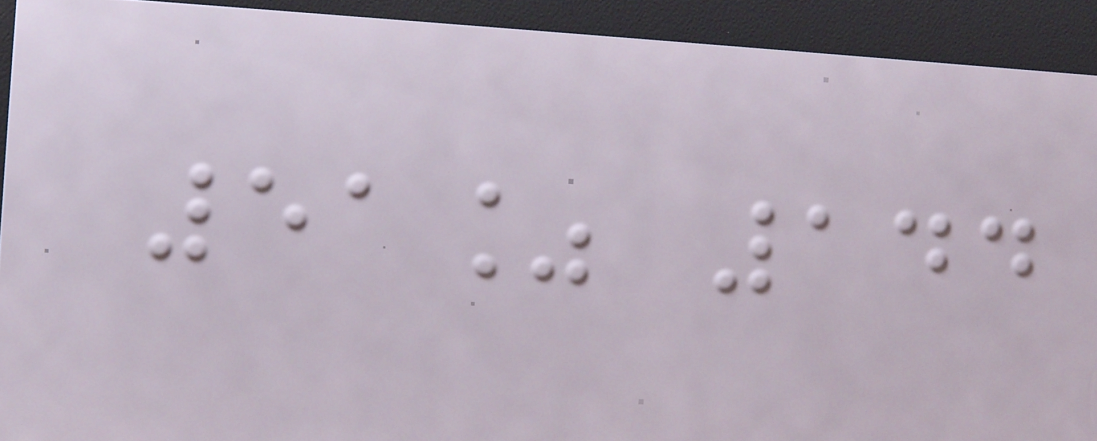51% 144
